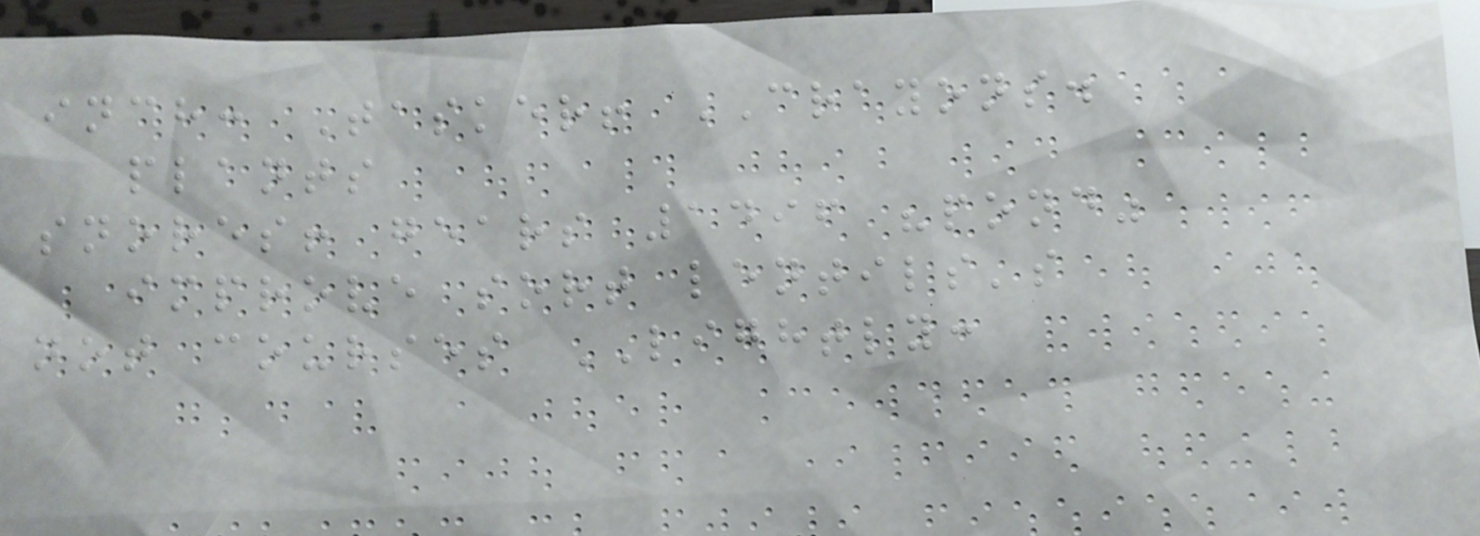inch: Tasker! CRAYONS.
plants
snores! gears 1496 "pond"
improve sort lentils's
not courses LIGHTLY:
